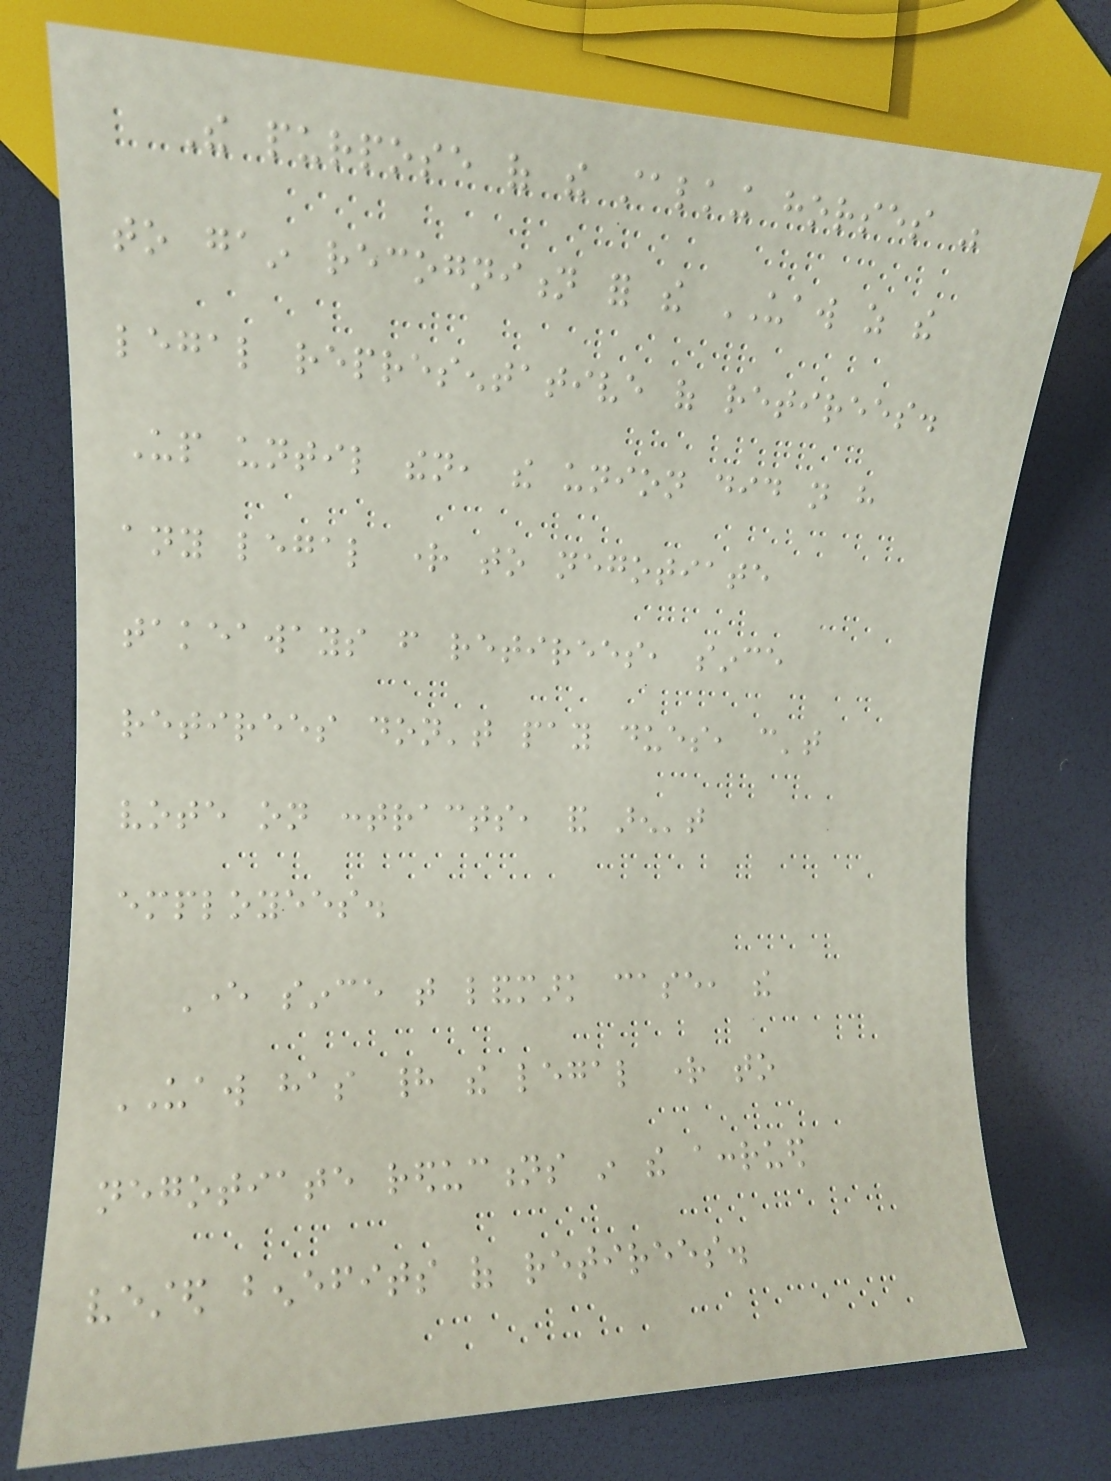The purpose of the stalking horses was
to gain recognition for the UAW as the
legal representative of retirees.
Up until then, the union did not have
any legal right to negotiate
takeaways from retirees, since
retirees don't pay dues, can't
vote on contracts, and aren't
employees.
Ever since that landmark case, the
UAW has had the legal right to
negotiate reductions in the accrued
vested benefits of retirees.
